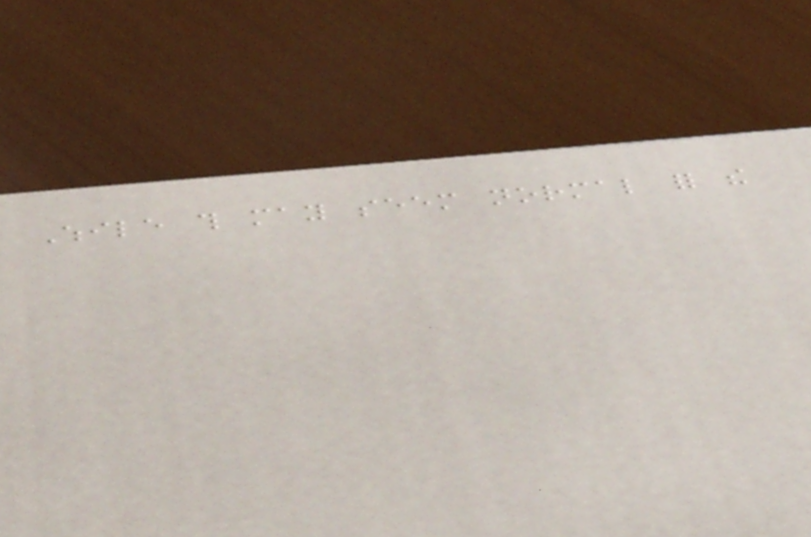While this may seem normal for the
